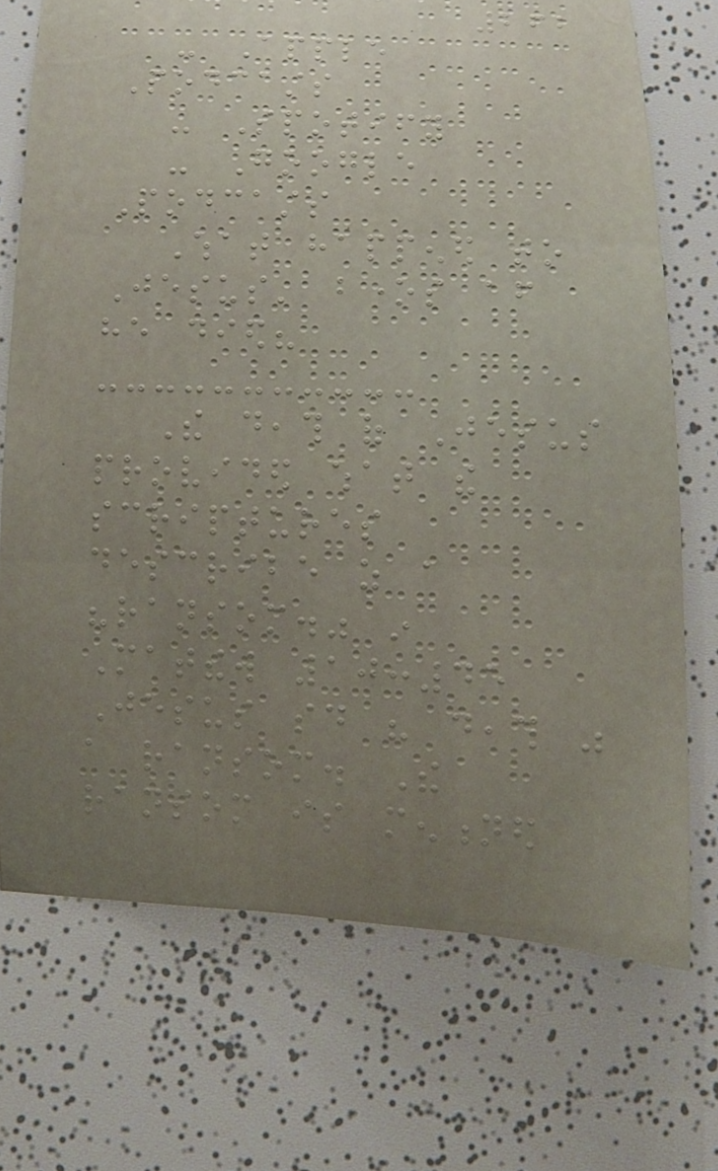262
- Apple
Podcasts
- Spotify
- Google
Podcasts
What happened to
Jesus' bones after
he died?
The death of Jesus
provided what the
scriptures
describe as a
"ransom." in
Matthew 10:45
Jesus said his death was
a ransom. The
ransom is mentioned
